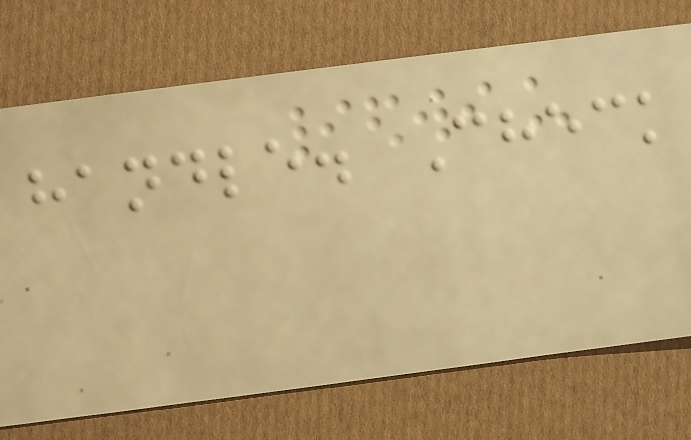handle. Check
